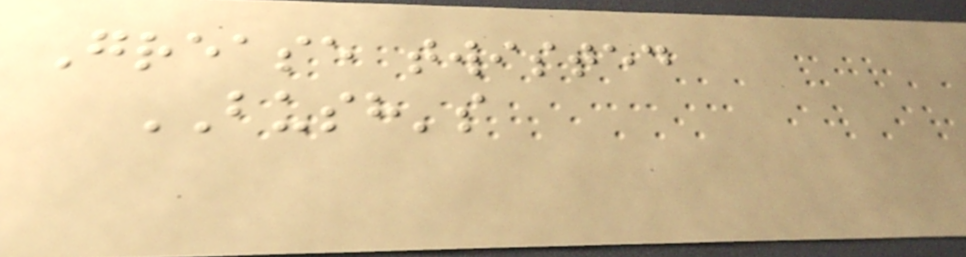Grease twisted
BUSH's
